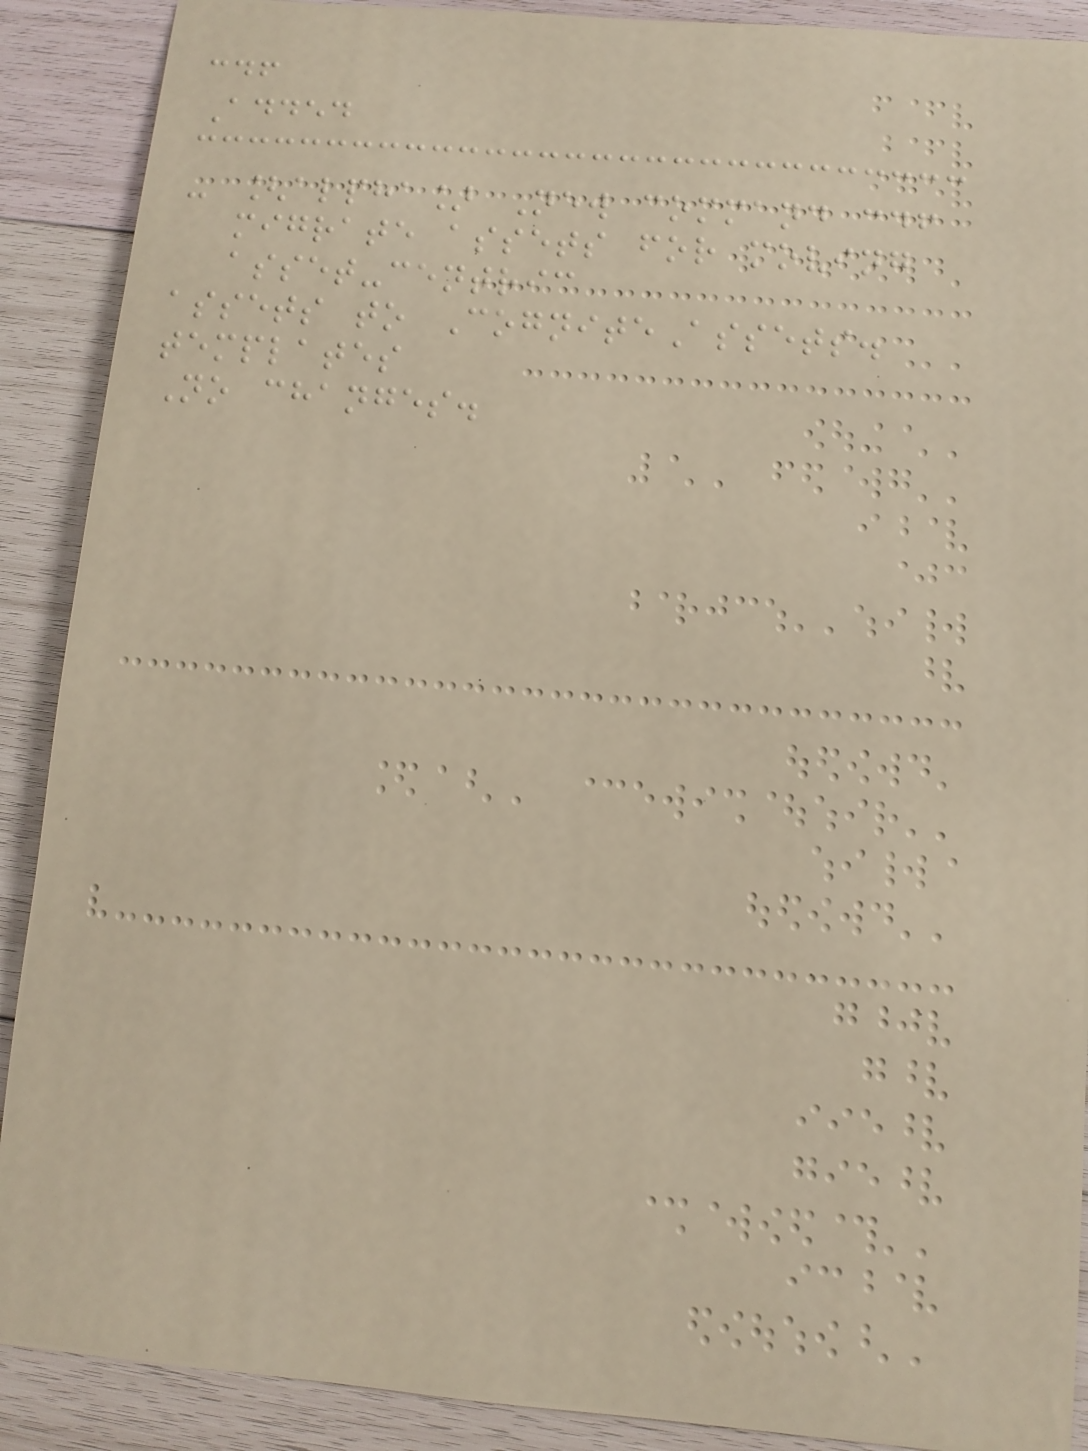cdf
Added
- [alpha] New command cdf
migrate assets for moving
asset-centric
assets to CogniteAssets.
templates
No changes.
